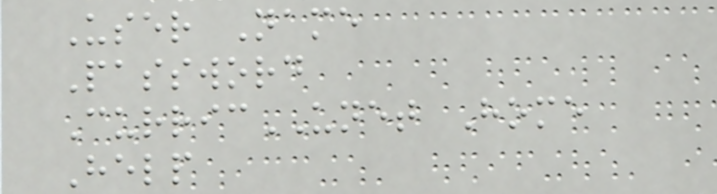User Name
Password
CurricUNET Home
Help
